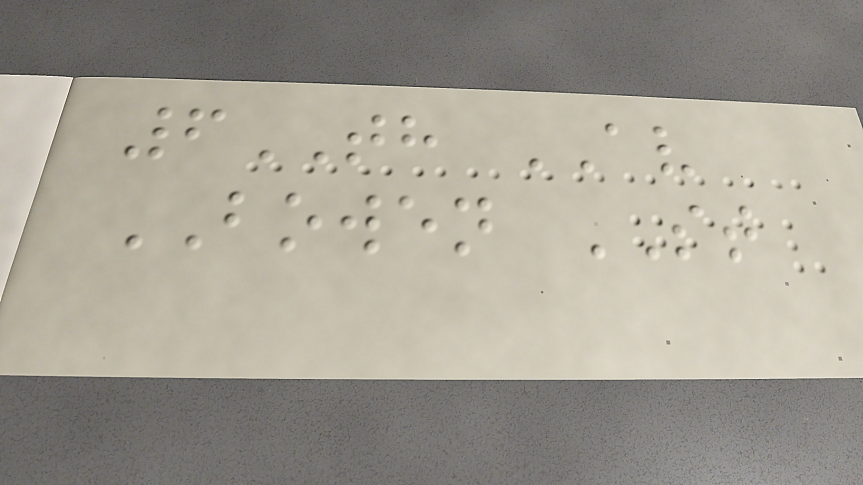6TH AV
BOWEN ST
